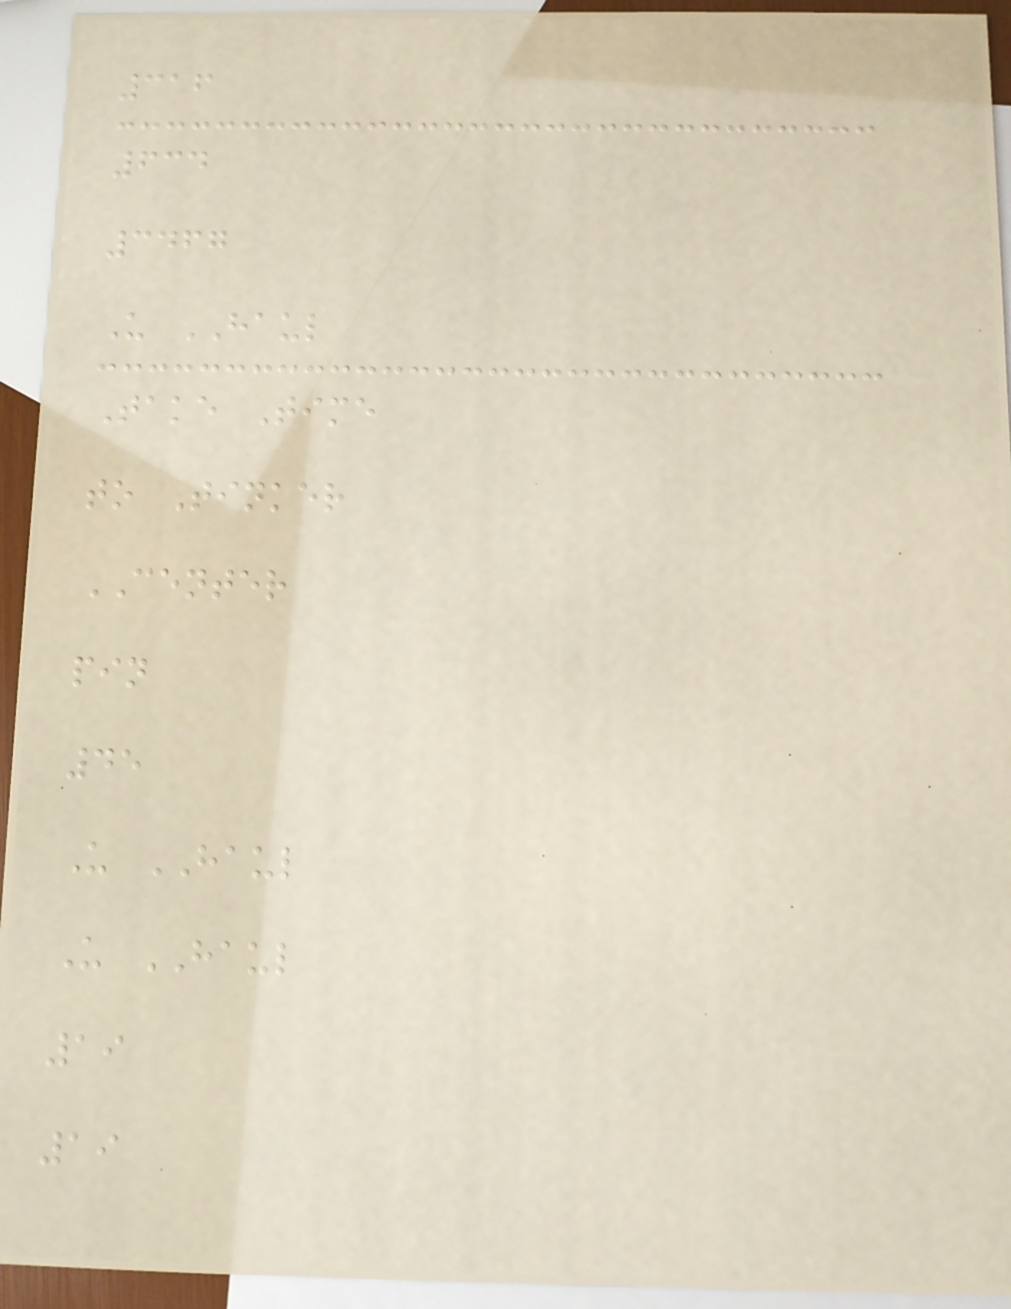316
634
3467
U HAUL
Take Time
to Tinker
CENTER
pin
45
U HAUL
U HAUL
19
19
